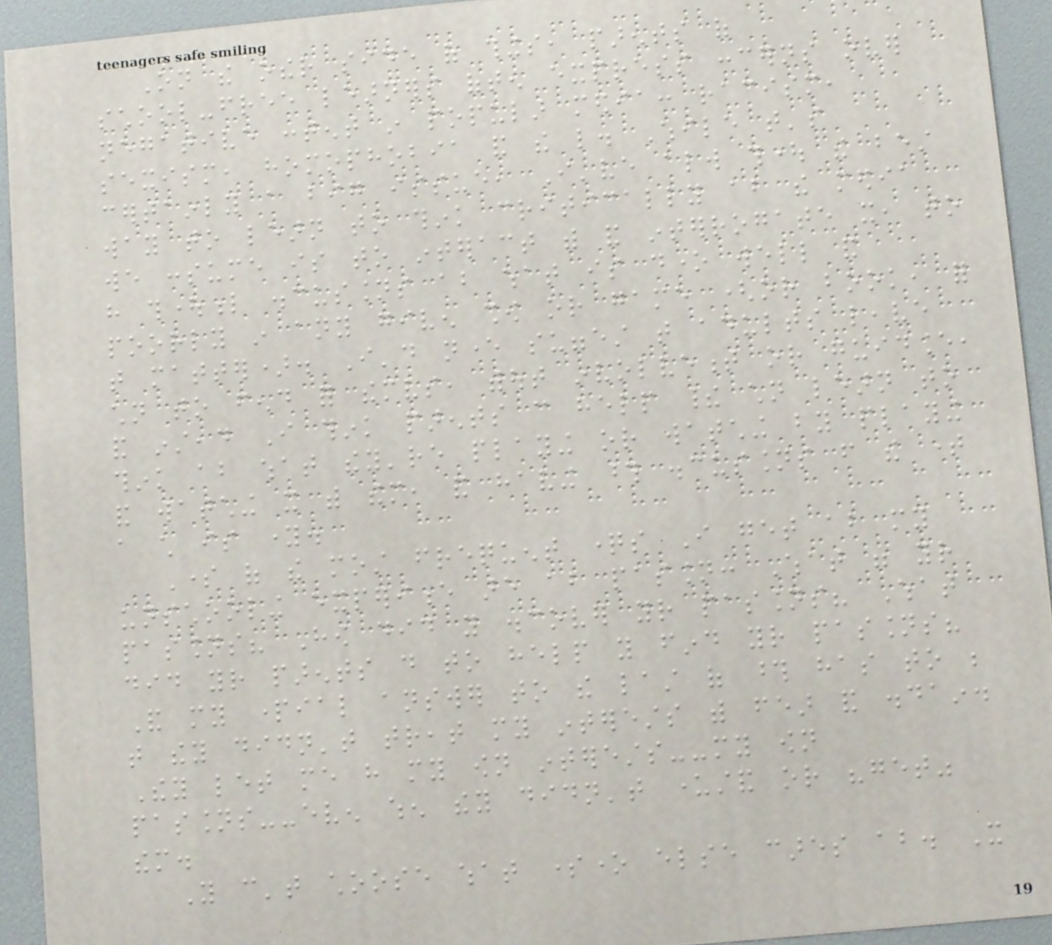On the other side of things, parents of
school-free learners often express concerns over
negative content in popular media: racism,
sexism, homophobia and the like. While that's
certainly a big issue, I've always thought the best
way to learn to think critically about the media
we consume is to interact with and interrogate it, to
have thoughtful discussions about what is done well and
poorly in any given show or game (or book, for
that matter). I'd never suggest that adults leave
children to fend for themselves, without involvement or guidance,
and instead I think parents can help their children learn to
think about what they're playing or watching by playing
and watching it with them, and having those discussions from the time
a child is young.
Some of the most frequent questions I get about my
unschooling experience are about passion: What were your
passions? How did you discover your passions? What
did your parents do to help you find your passions?
And my partial answer to the last of those has to be
that they didn't treat my interests with fear and disdain.
They let me have my own interests--my own
passions--even when they didn't understand or "get"
them.
You can't choose what someone else cares about. It
